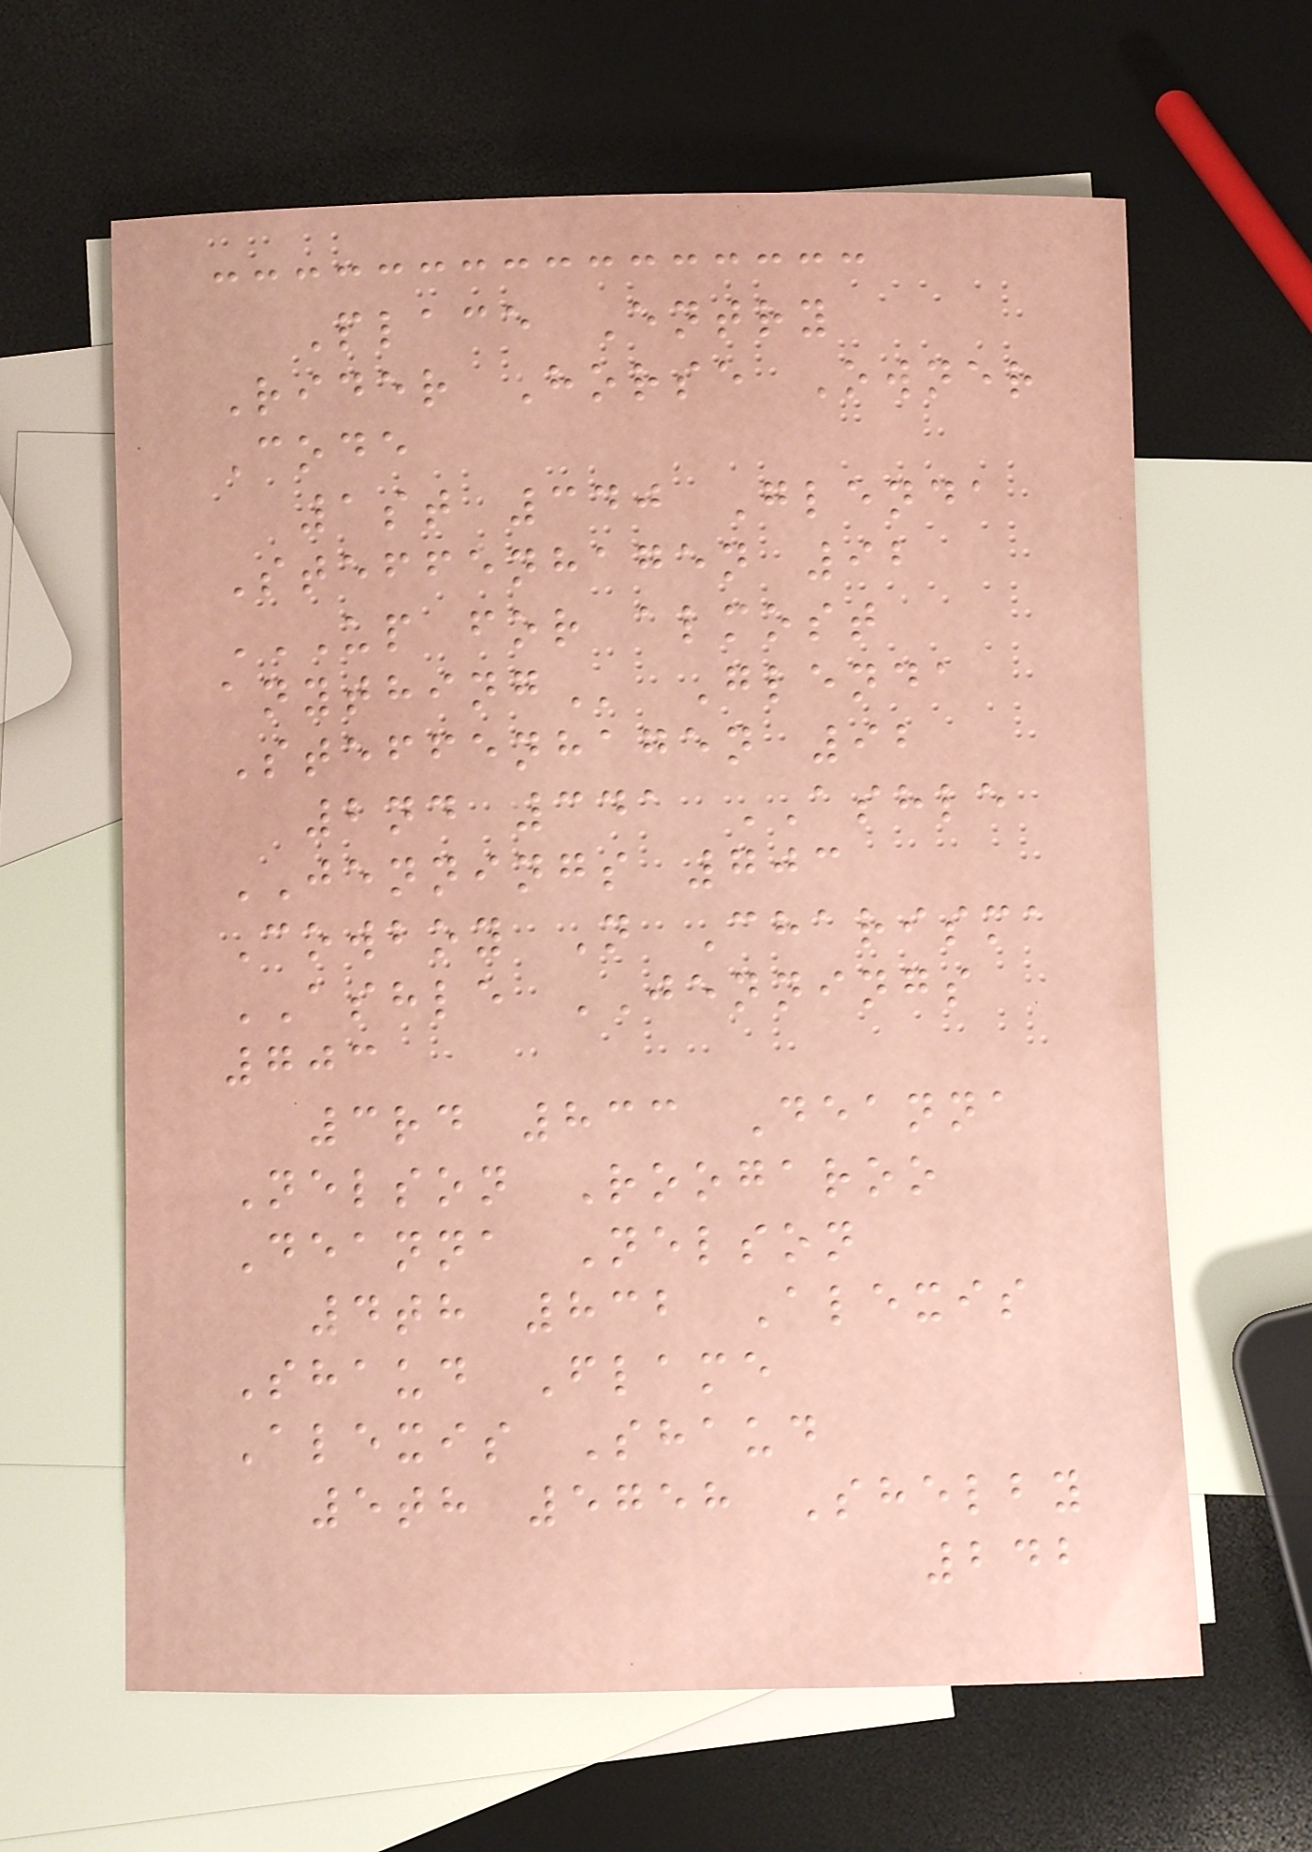Place Entry
Rider Horse Owner
Code
1st 340 Glenda
Steffenhagen 92
UP FOR ALMOST
ANYTHING Glenda
Steffenhagen 92
2nd 341 ASHLE
JENNINGS 703
Cowboy N Charisma
ASHLE JENNINGS
703
3rd 833 Deanna
Nelson Roogaroo
Deanna Nelson
4th 832 Alexis
Shaud Flame
Alexis Shaud
5th 5758 Shelby
242
